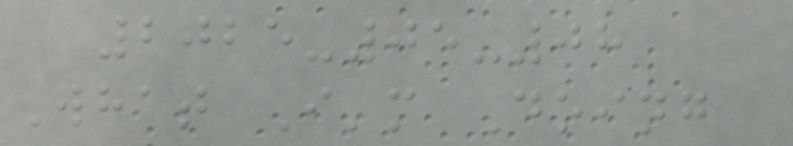2025-05-08
What I'm Doing
